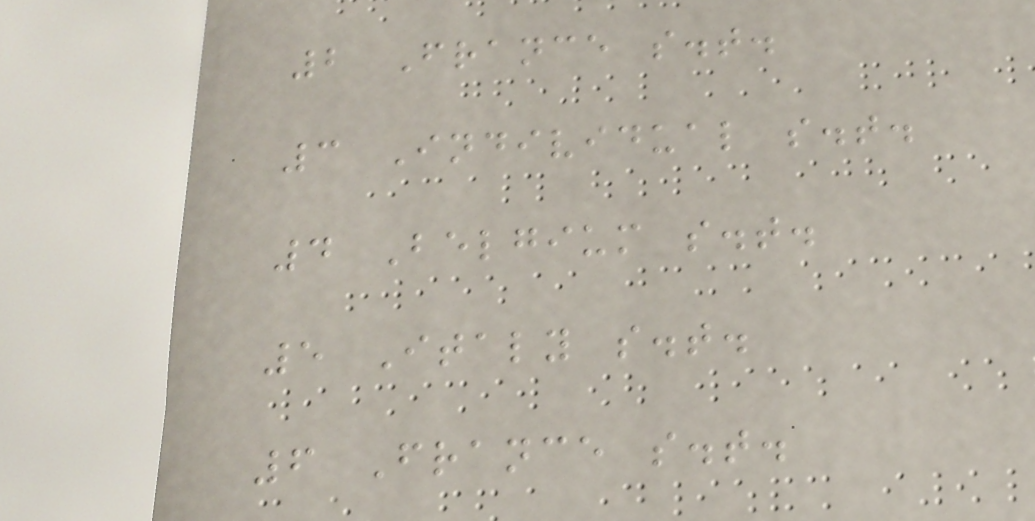2 France s.t.
3 Individual s.t.
4 Belgium s.t.
5 Italy s.t.
6 France s.t.
